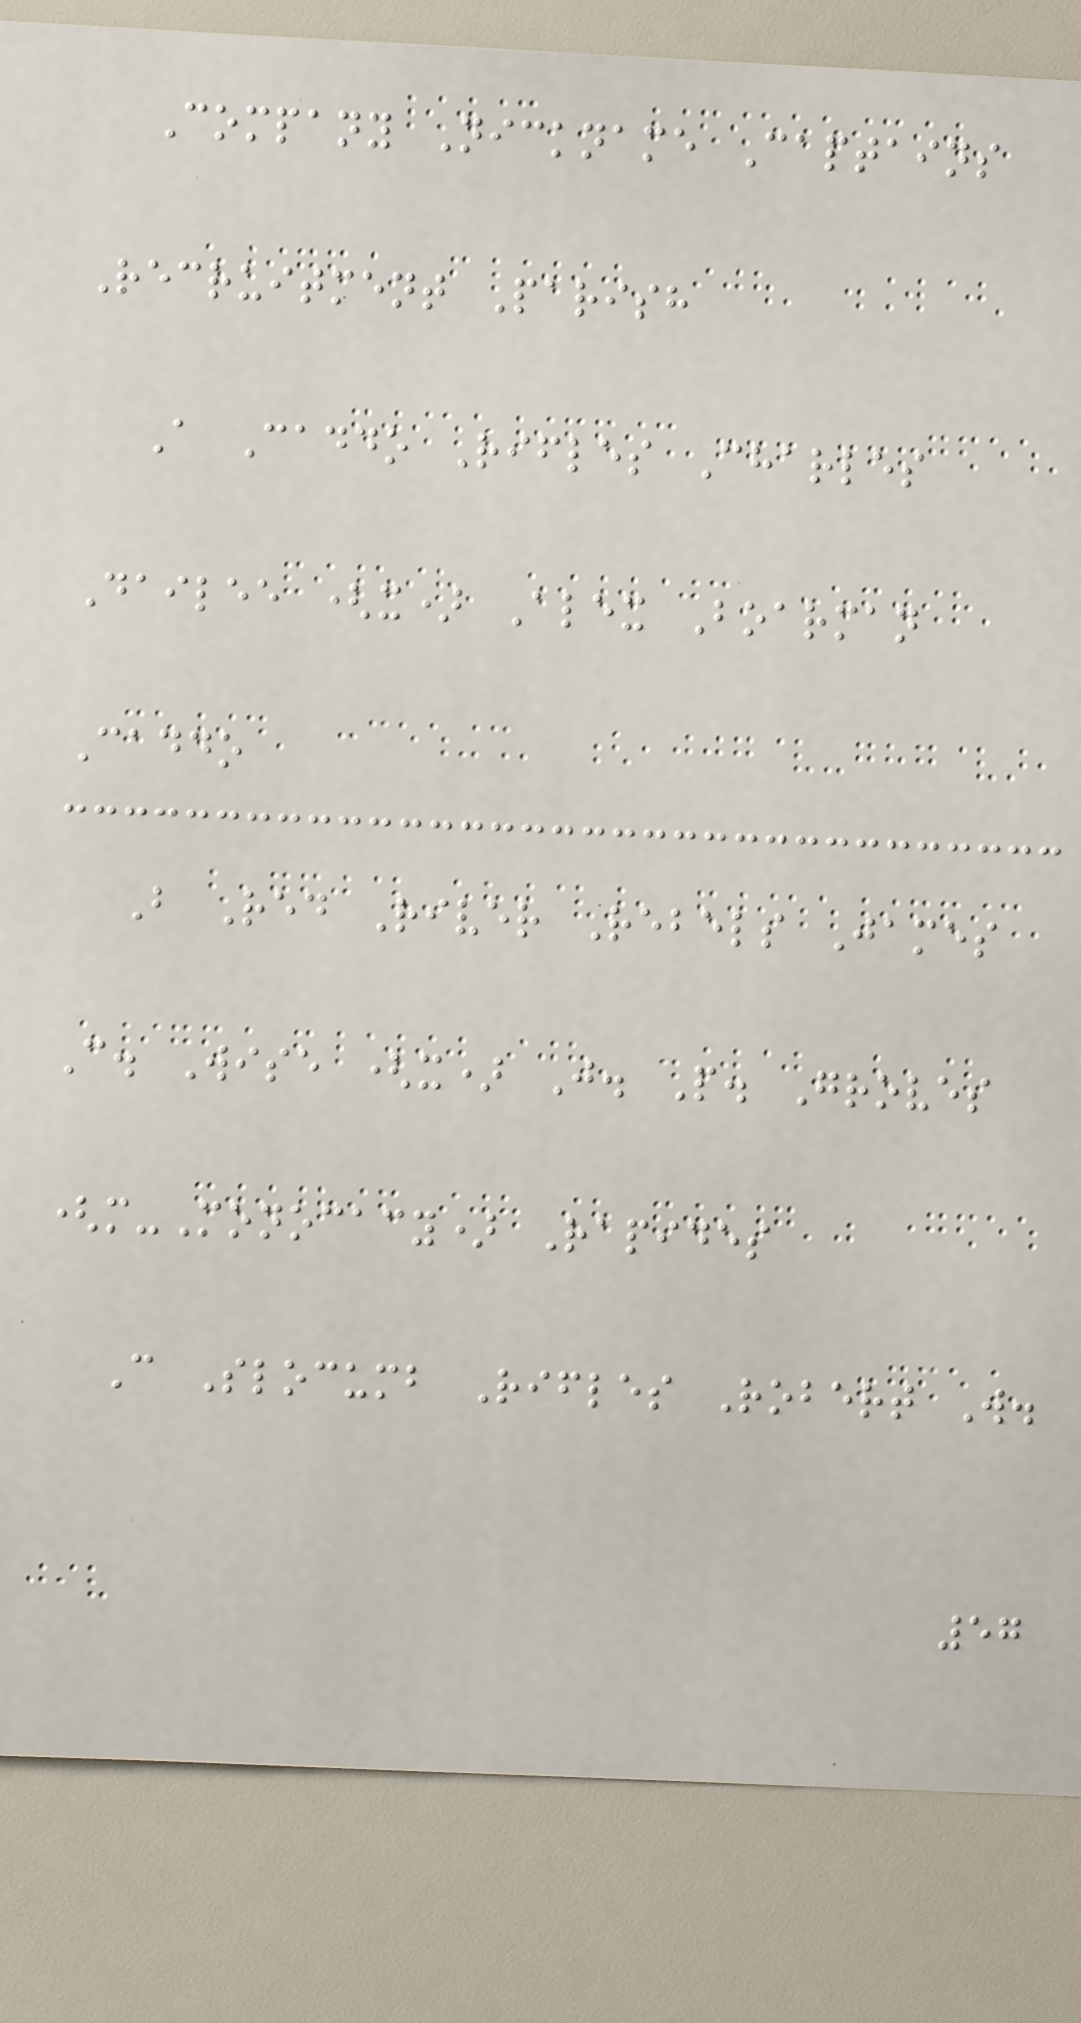Company Nickname Captains
Recruitment Parish
A Caddo Rifles Charles
Dailee (x) Alex Boarman
Caddo
B Red River Rebels James
C. Wise (x) J. P. Groves
(m-Monocacy) Rapides
C Slocumb Rifles Robert W.
57
